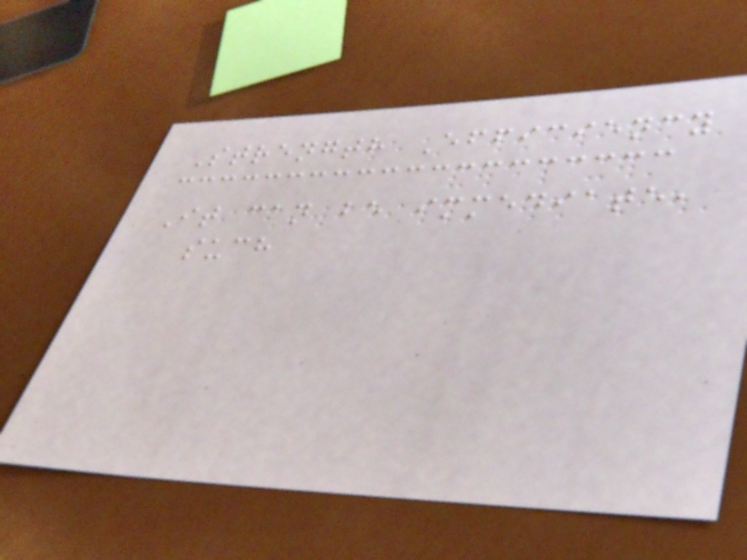Strength Efficiency
It can be immediate,
such
